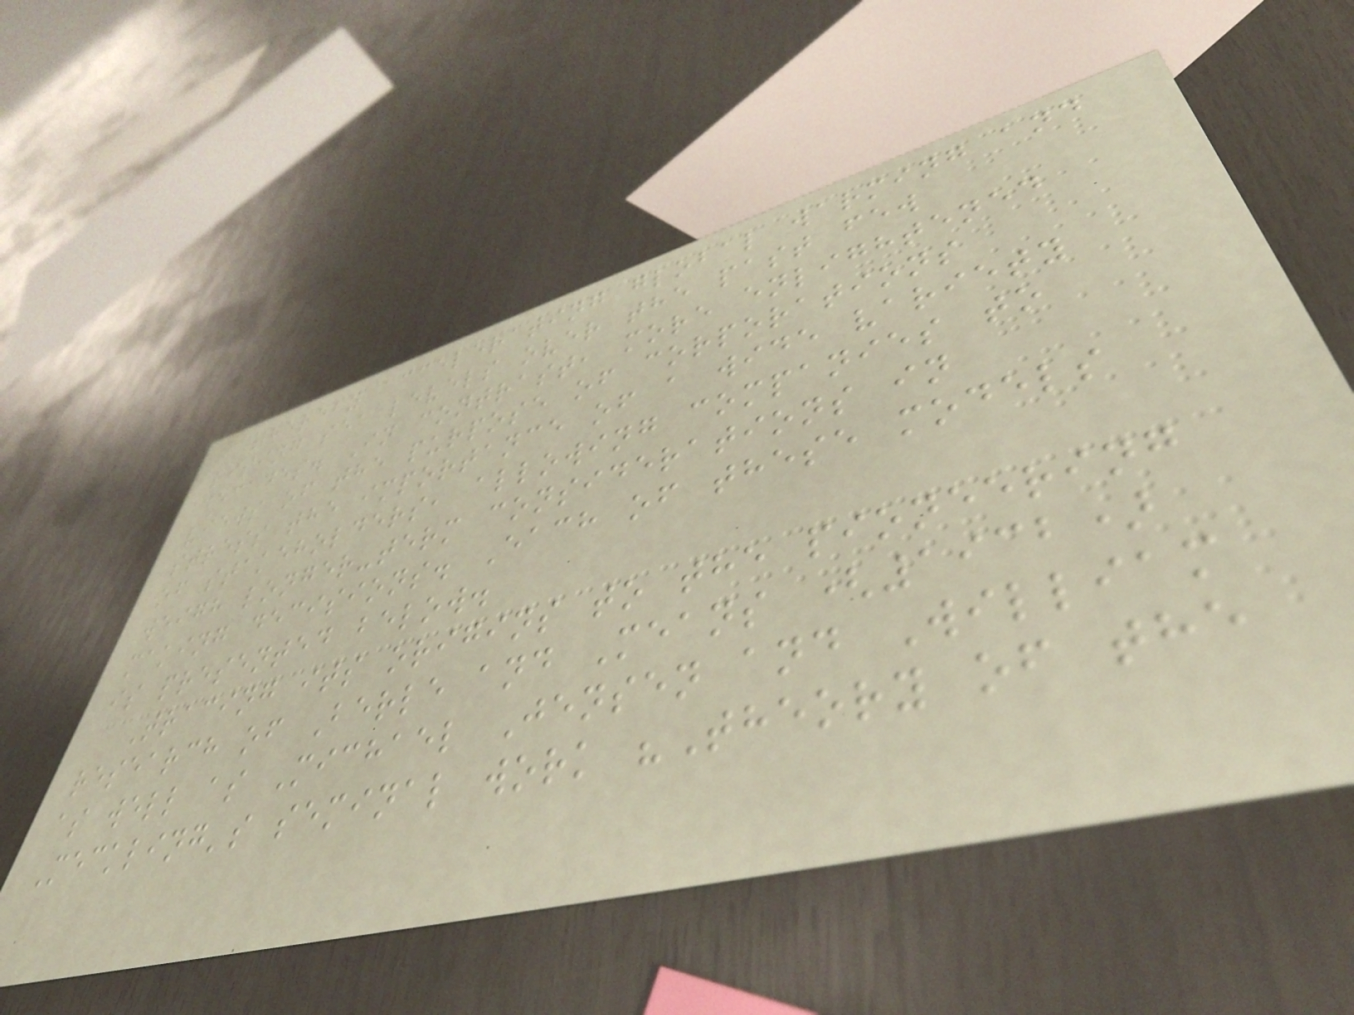thereby accelerating global warming and
rising sea levels over the past few
decades. In contrast, more enlightened
views of the purpose of corporations
stress the importance of a wide variety
of stakeholders, allowing companies to
weigh longer-term considerations in
making decisions. Each of these models
is presented below.
Tracing its origins to the pioneering
research of Berle and Means (1932)
as well as Michael Jensen and William
Meckling's seminal work "Theory of the
